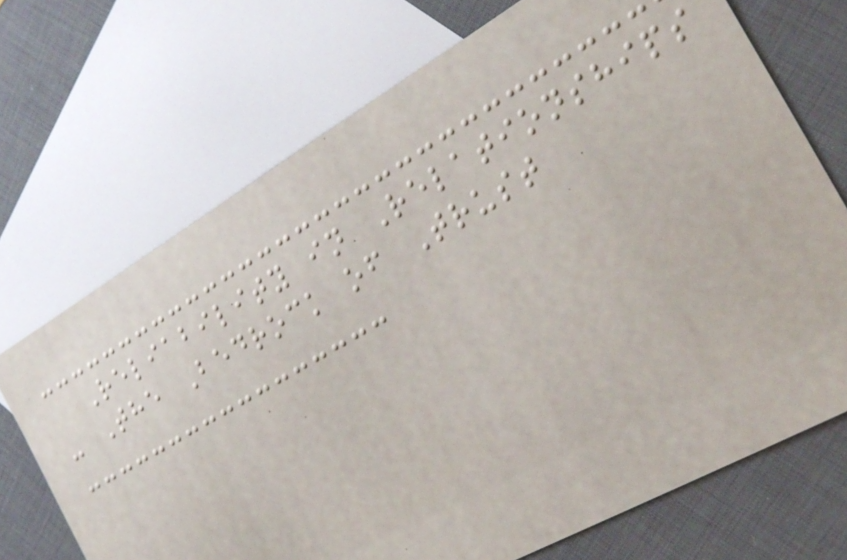Reliability in Relationships
- The Bedrock of Trust
